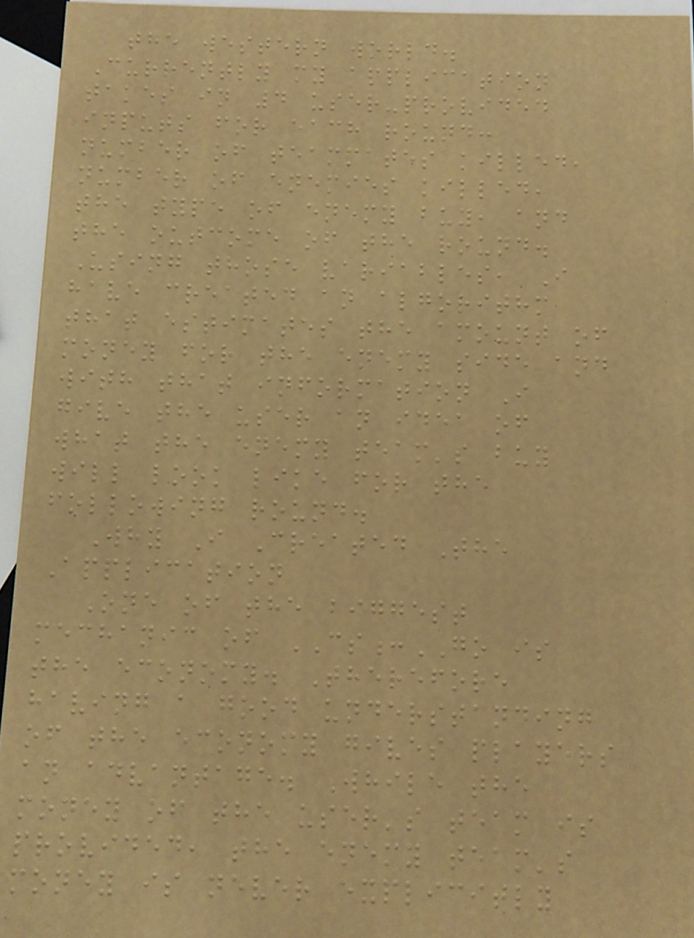the western world.
Currently my application
takes in 4 user-provided
inputs for each round:
number of teammates killed,
number of enemies killed,
the type of enemy buy, and
the outcome of the round.
Using those variables, I
have created an algorithm
that estimates the amount of
money for the enemy side and
with that information I
give the user an idea of
what the enemy team's buy
will look like for the
following round.
Why I Created The
Application
One of the biggest
mechanic of CS:GO is
the economy. Therefore
having a good understanding
of the economy gives players
an advantage. While the
money of the user's team is
provided, the enemy team's
money is never explicitly
